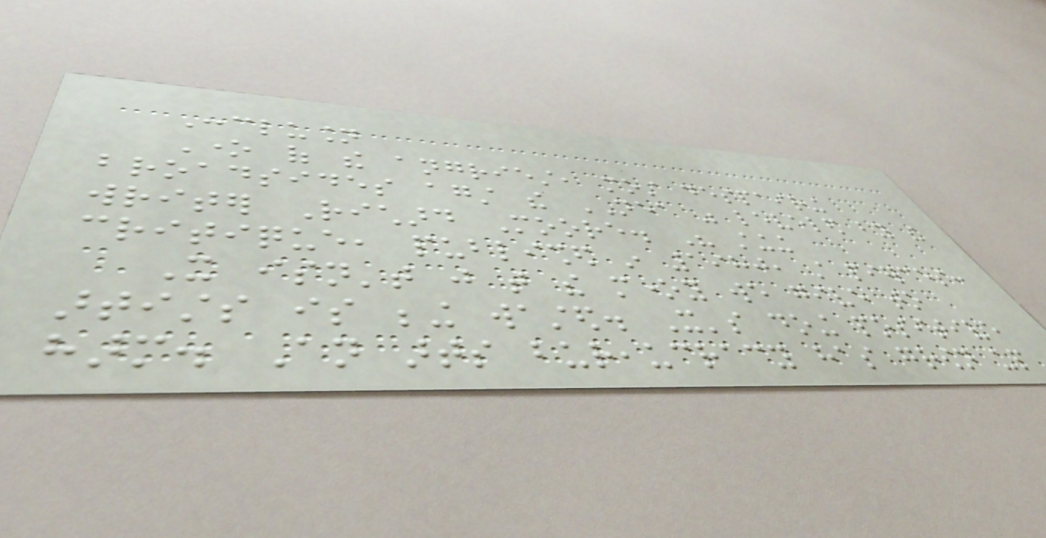Conclusion
One of the angriest, most despairing
broadsides against the NEA was leveled by the
writer Richard Moore. His stinging
critique, published in 1980, still pierces:
It isn't just that the money we give to
artists is being wasted. It's doing positive
harm. An arts bureaucracy has grown up
